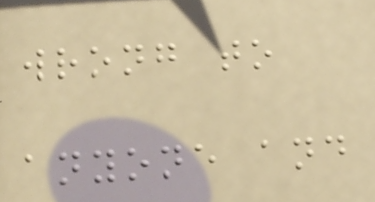wrong to
anyone and
